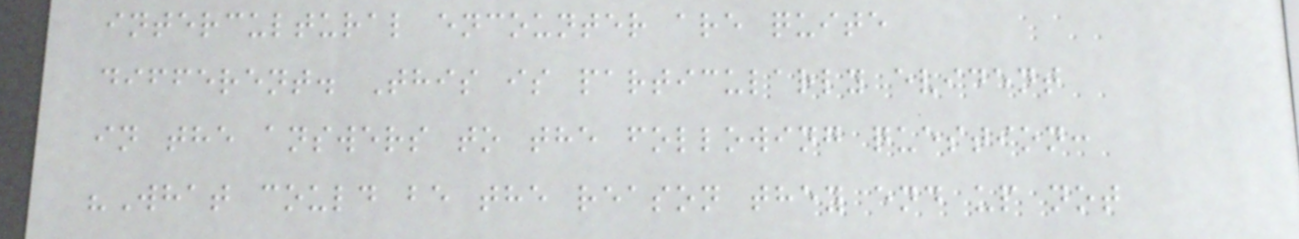intercultural encounter are quite
different. This is particularly evident
in the answers to the following question:
"What could be the reason they end up not
